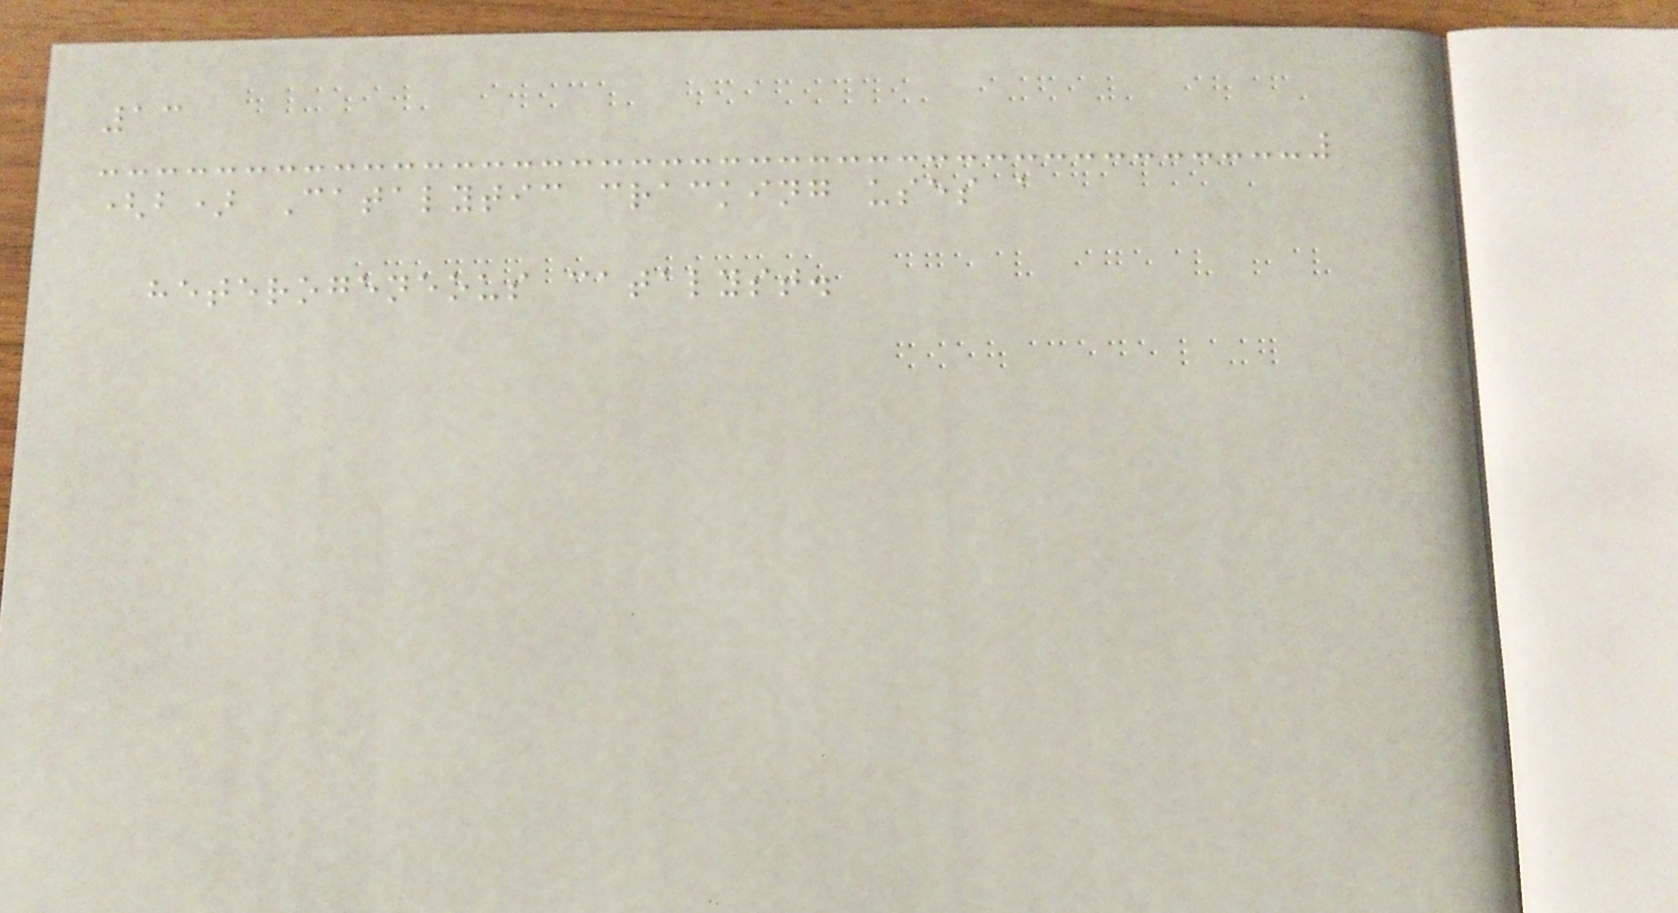13
(b) Catalytic cracking uses a
heterogeneous catalyst.
